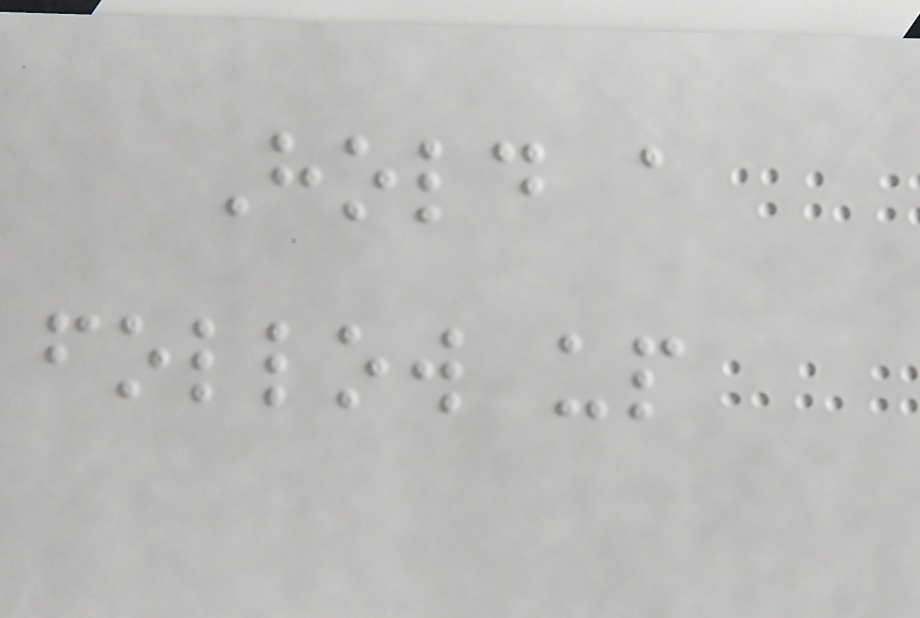Hold a
follow up
